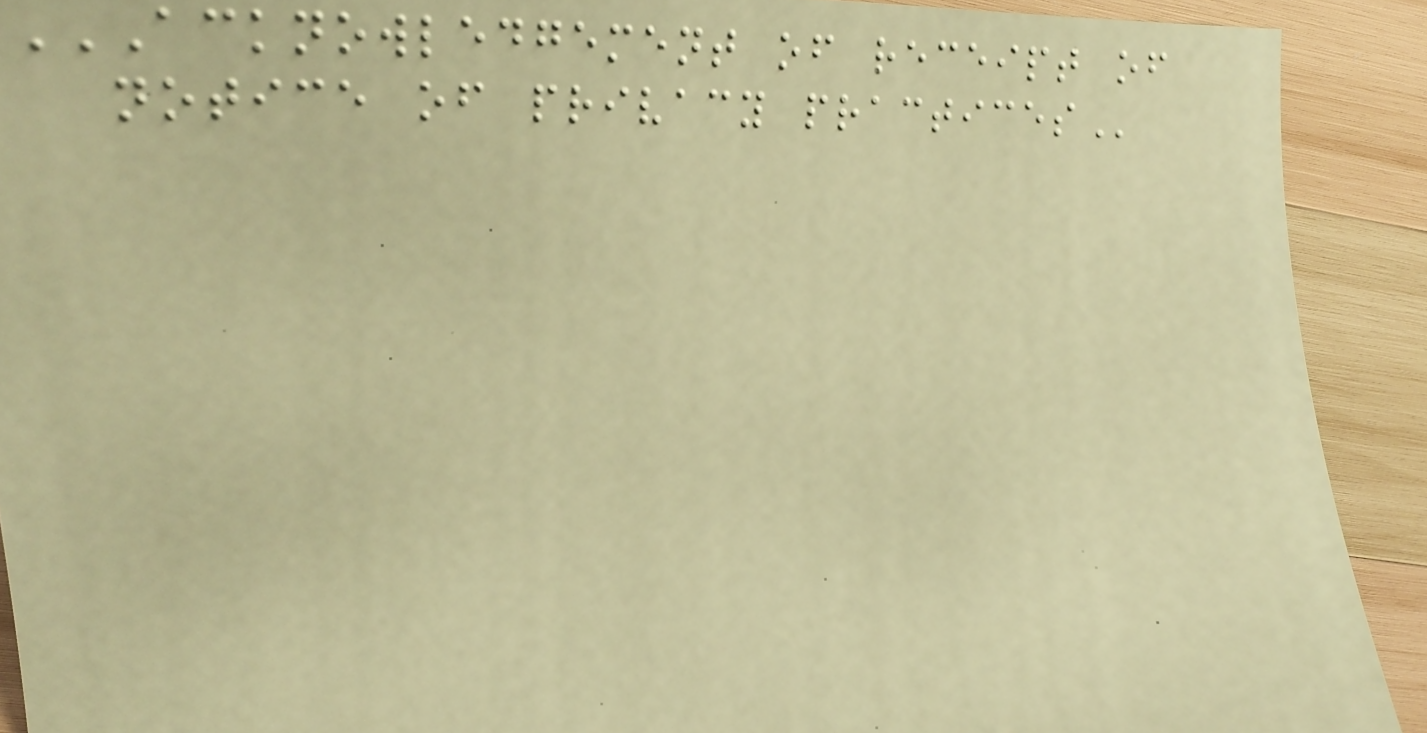ACKNOWLEDGEMENT OF RECEIPT OF
NOTICE OF PRIVACY PRACTICES
